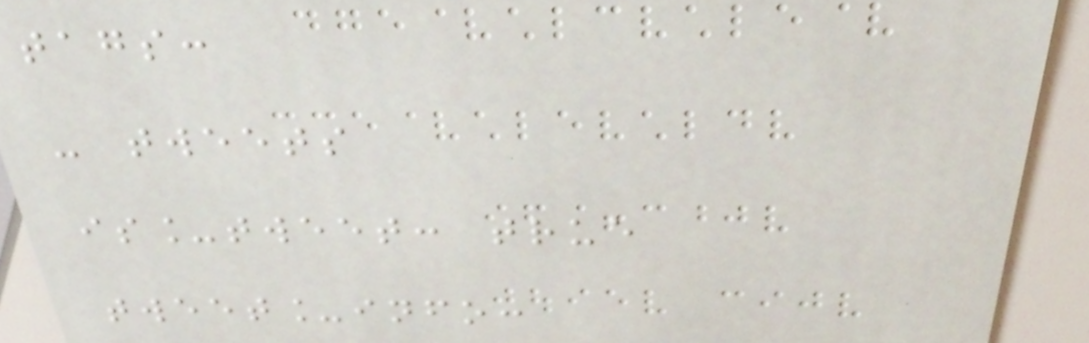tags:
- tweets
is_tweet: true
tweet_info:
